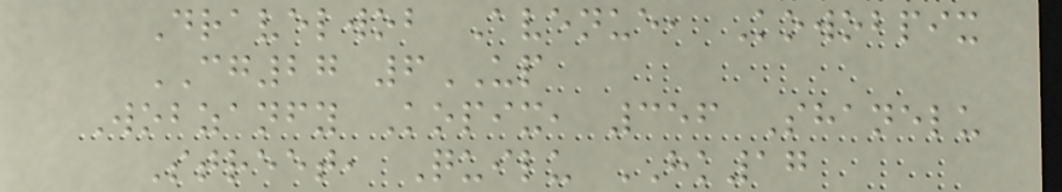Dravelwob Avenue, Kowobpix
CG27 6UP
Wobzanfy Kopix, 356 Shanelu
Street, Quilu HK17
